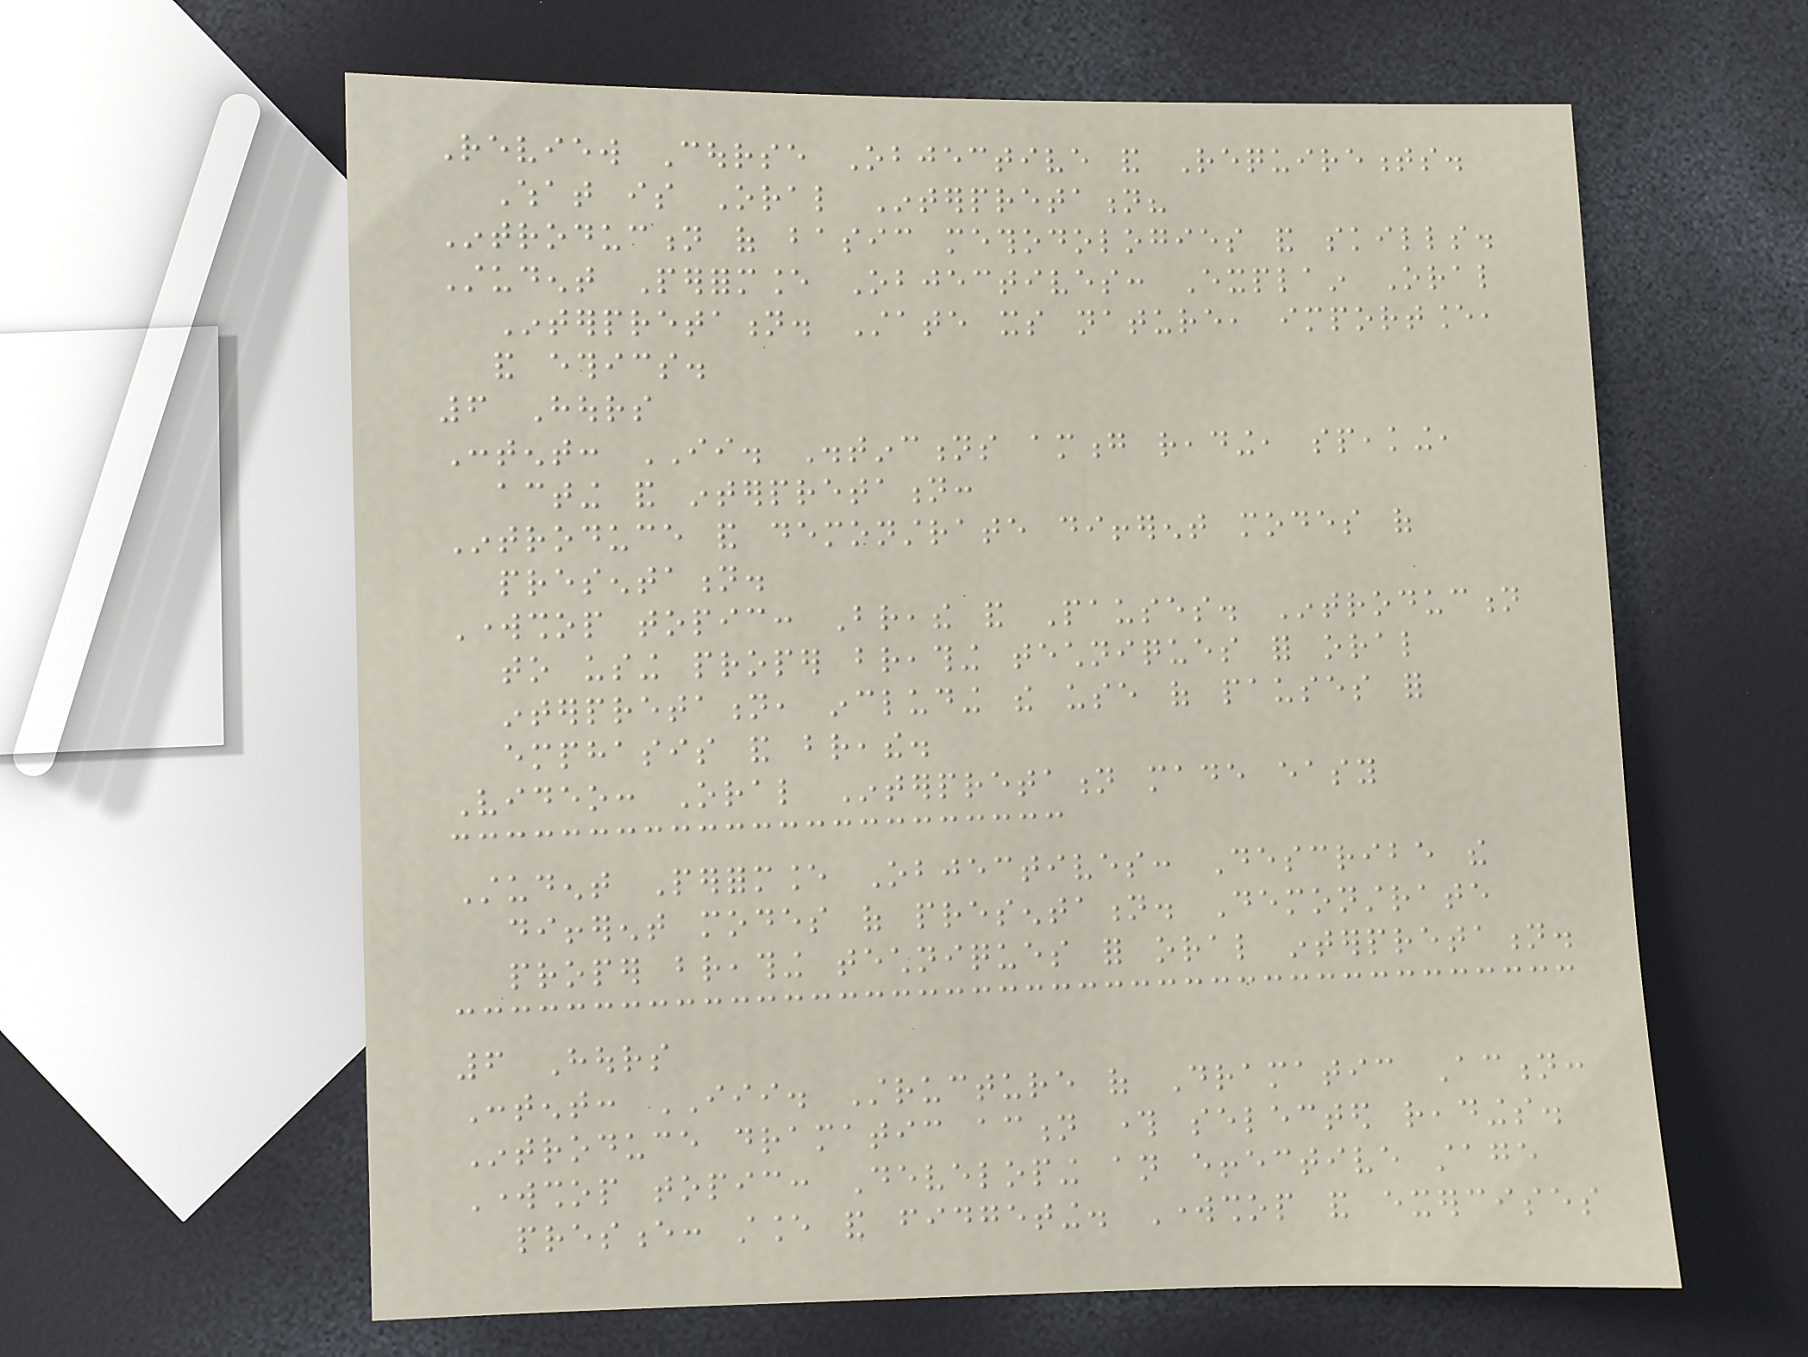Review Course Objective and Requirements.
What is Oral Interpretation?
Introduction of basic methodologies and skills.
Student Performance Objectives: Explain Oral
Interpretation. State its nature, importance,
and ethics.
6 Hours
Content: II. Distinctions among reading, speaking,
acting and interpretation:
Introduce and demonstrate different modes of
presentation.
Workshop topic: Breathe and Pauses. Introduction
to using proper breathing techniques for oral
interpretation, including the use of pauses for
emphasis and breathe.
Video: Oral Interpretation made easy
Student Performance Objectives: Describe the
different modes of presentation. Demonstrate
proper breathing techniques for oral interpretation.
6 Hours
Content: III. Structure of Dramatic Action:
Introduce dramatic action through selected readings.
Workshop topic: Developing an effective stage
presence: stance and fidgeting. Workshop and exercises
